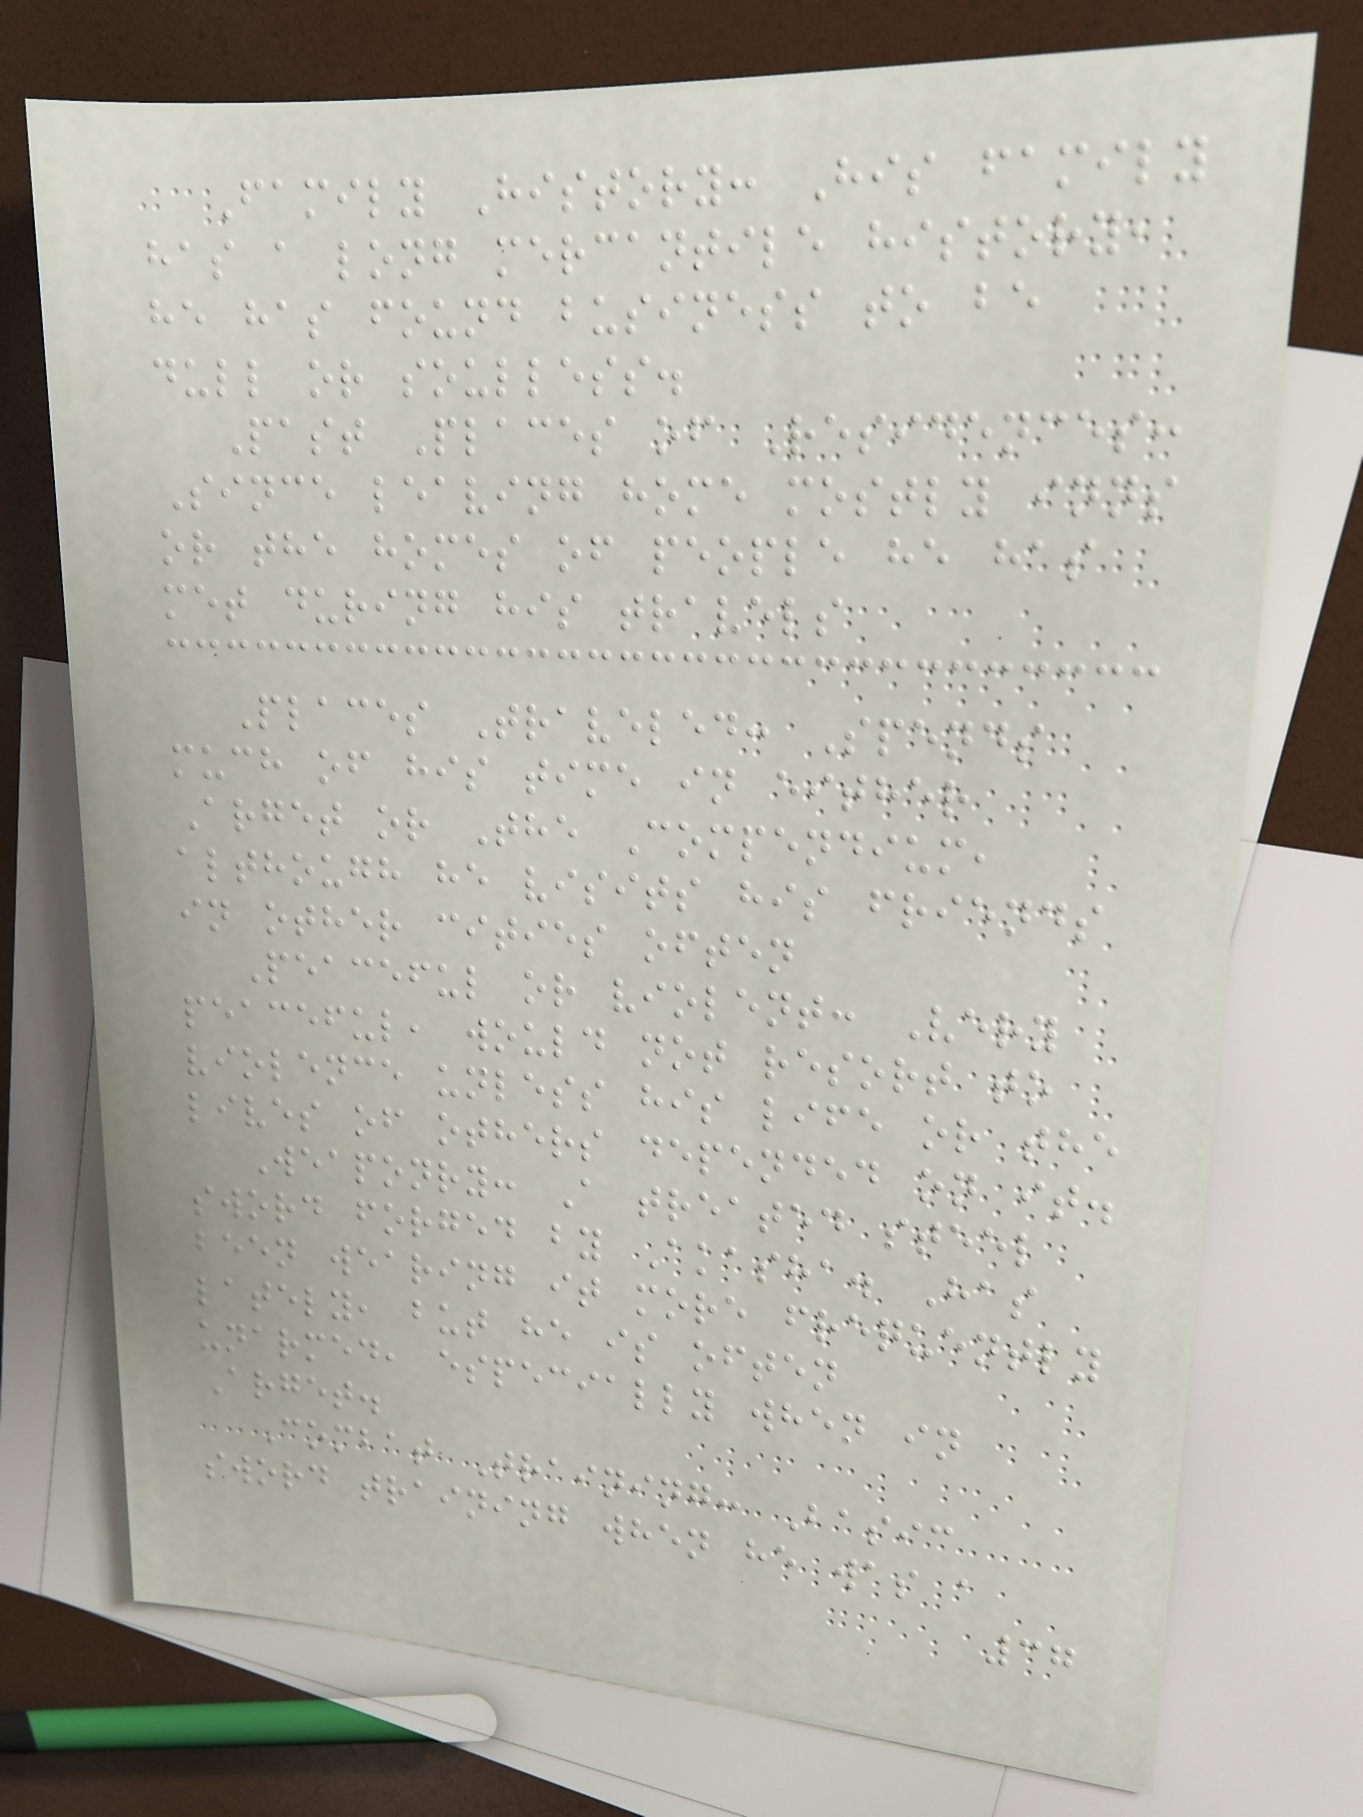Family History: His family
has a long mercantile history,
he has found business to be
dull or soulless.
Past Places of Residences:
Since leaving home mostly inns
or the homes of people he has
met during his travels
Places Traveled: Spends
much of his time in either
Arget or The Compendium,
although he visits his friends
in other cities often
Peaceful or violent: Very
peaceful, would not resort to
violence unless his life or the
lives of others depended on it.
Weaponry: A treated steel
sword forged by Akasha. Has
been wearing it more frequently
lately, but he is often
unarmed, especially when in
Arget.
Combat Training: Basic
sword training when he was a
37
